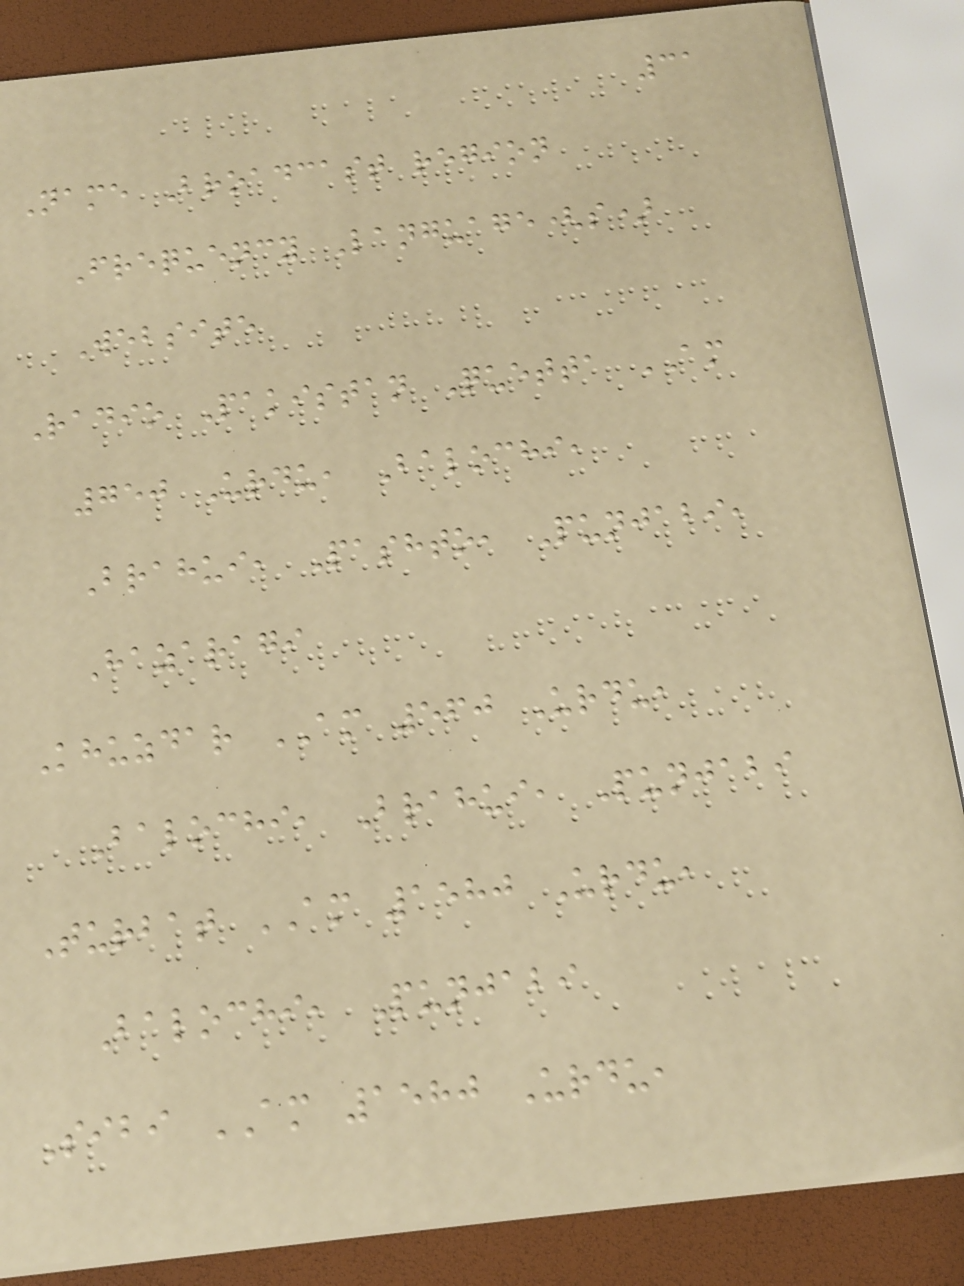31
Name Broadcast region
Frequency Language(s)
Website
Radio Pakistan Quetta AM
750 Urdu, Balochi,
Brahui, Pashto, Punjabi,
Hazaragi
Khuzdar AM 560 Urdu,
Balochi, Brahui, Punjabi
Turbat AM 1580 Urdu,
Balochi, Punjabi
Sibi AM 1580 Urdu,
